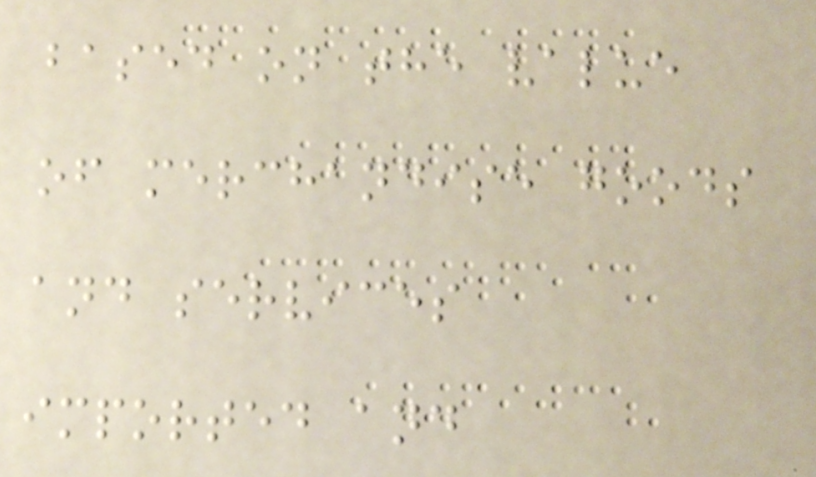based on the value
of merchandise goods
and services
imported and
